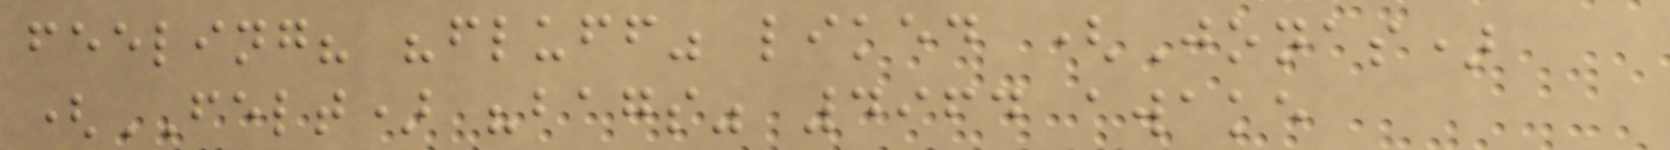feeling? "fluff" liked (Jonas)
(FELT) "bags" 4964 awake
